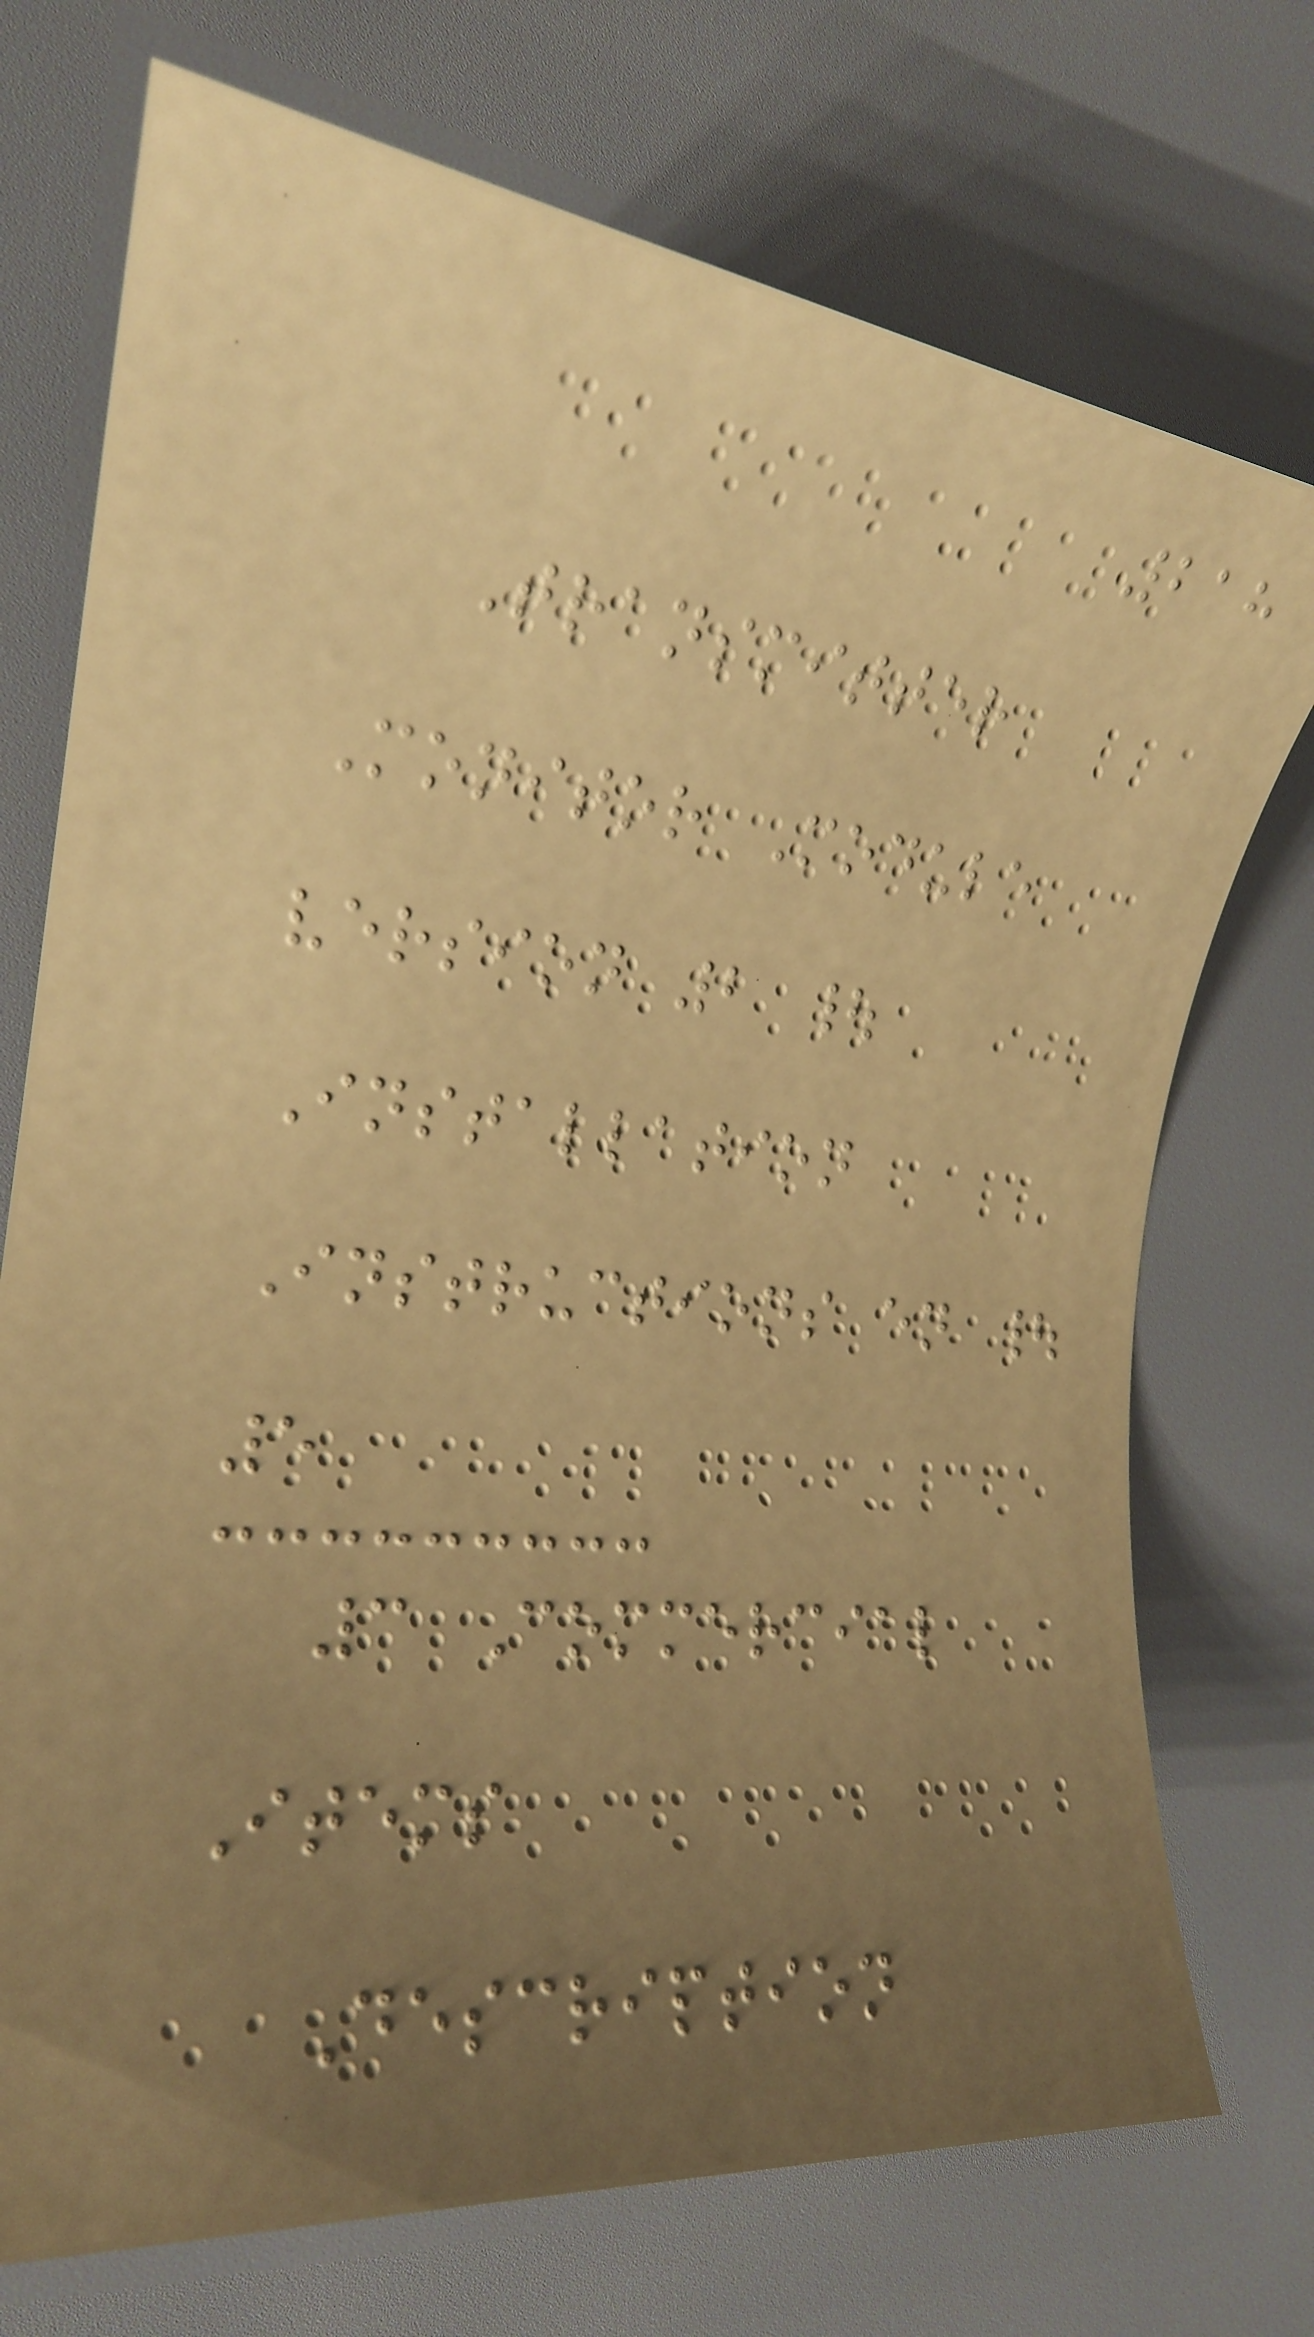218
Transmitter
Monitor Module
version 2 |
Installation
Instructions en |
5
3 Commercial
Items
Description
